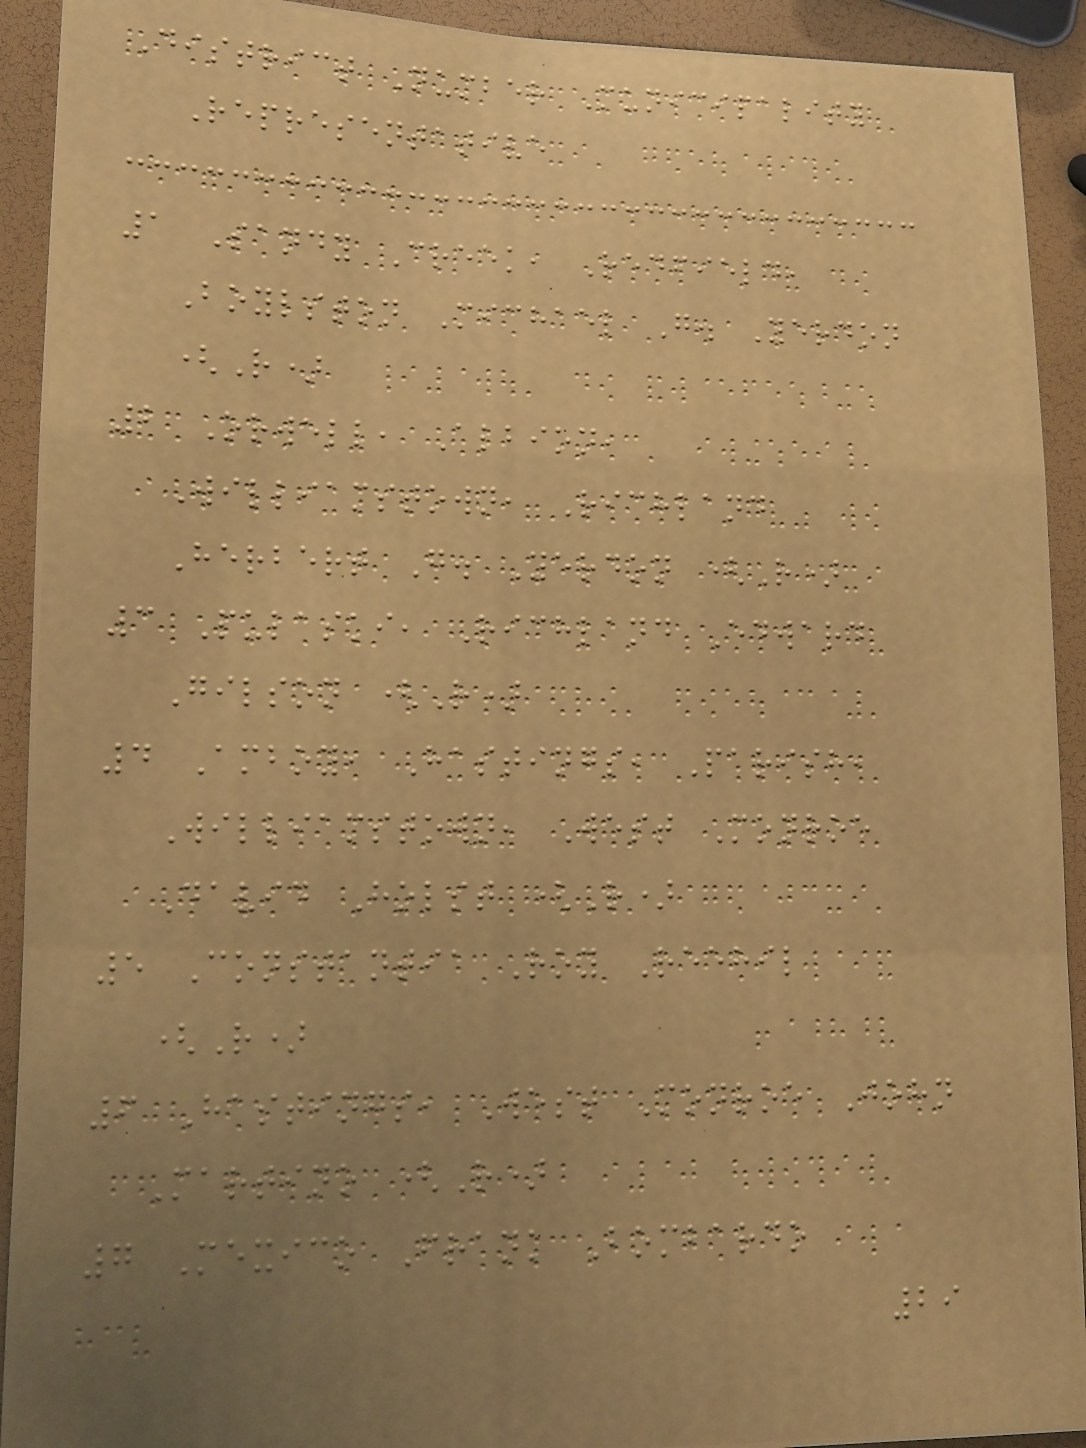District Number Municipality
Representative
1 Sandy Creek, Redfield,
Boylston Michael G. Yerdon
(R)
2 Orwell, Albion,
Williamstown, Richland
Herbert G. Yerdon (R)
3 Pulaski, Richland Edward
Gilson (R)
4 Amboy, Hastings, Parish,
Williamstown, West Monroe
David Holst (R)
5 Constantia Roy Reehil
(R)
6 Hastings, West Monroe John
Martino (R)
7 Mexico Frank Bombardo
29
